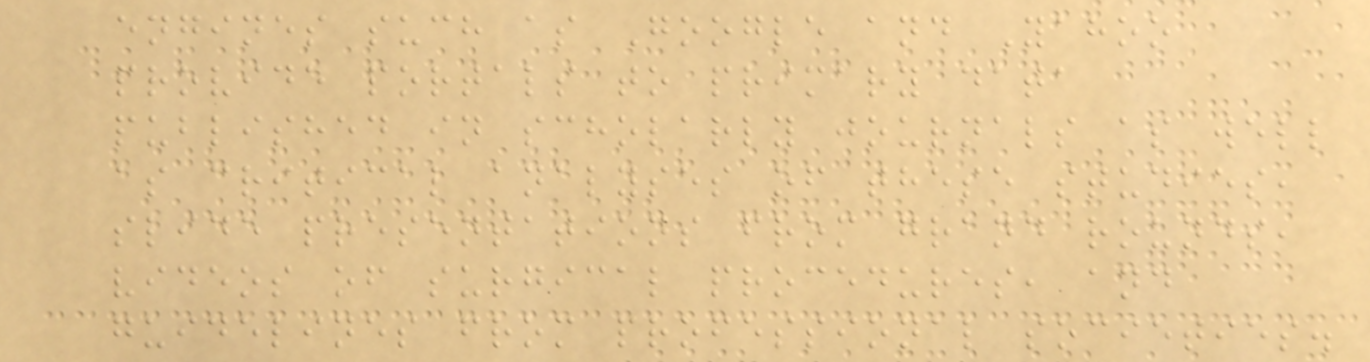engines such as Google and Yahoo
provide portals to primary data
published in scholarly journals as well
as critical analyses of these studies,
slide presentations from grand rounds,
videos of surgical procedures, and
guidelines from professional societies.
